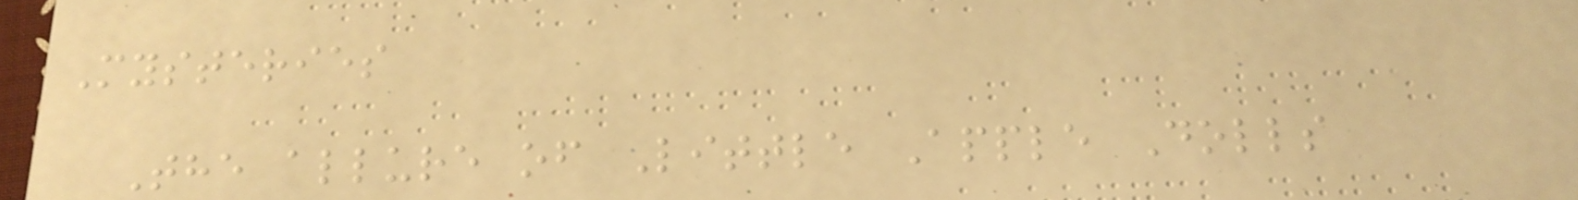Mysteries
The allure of Little Apple Dolls
